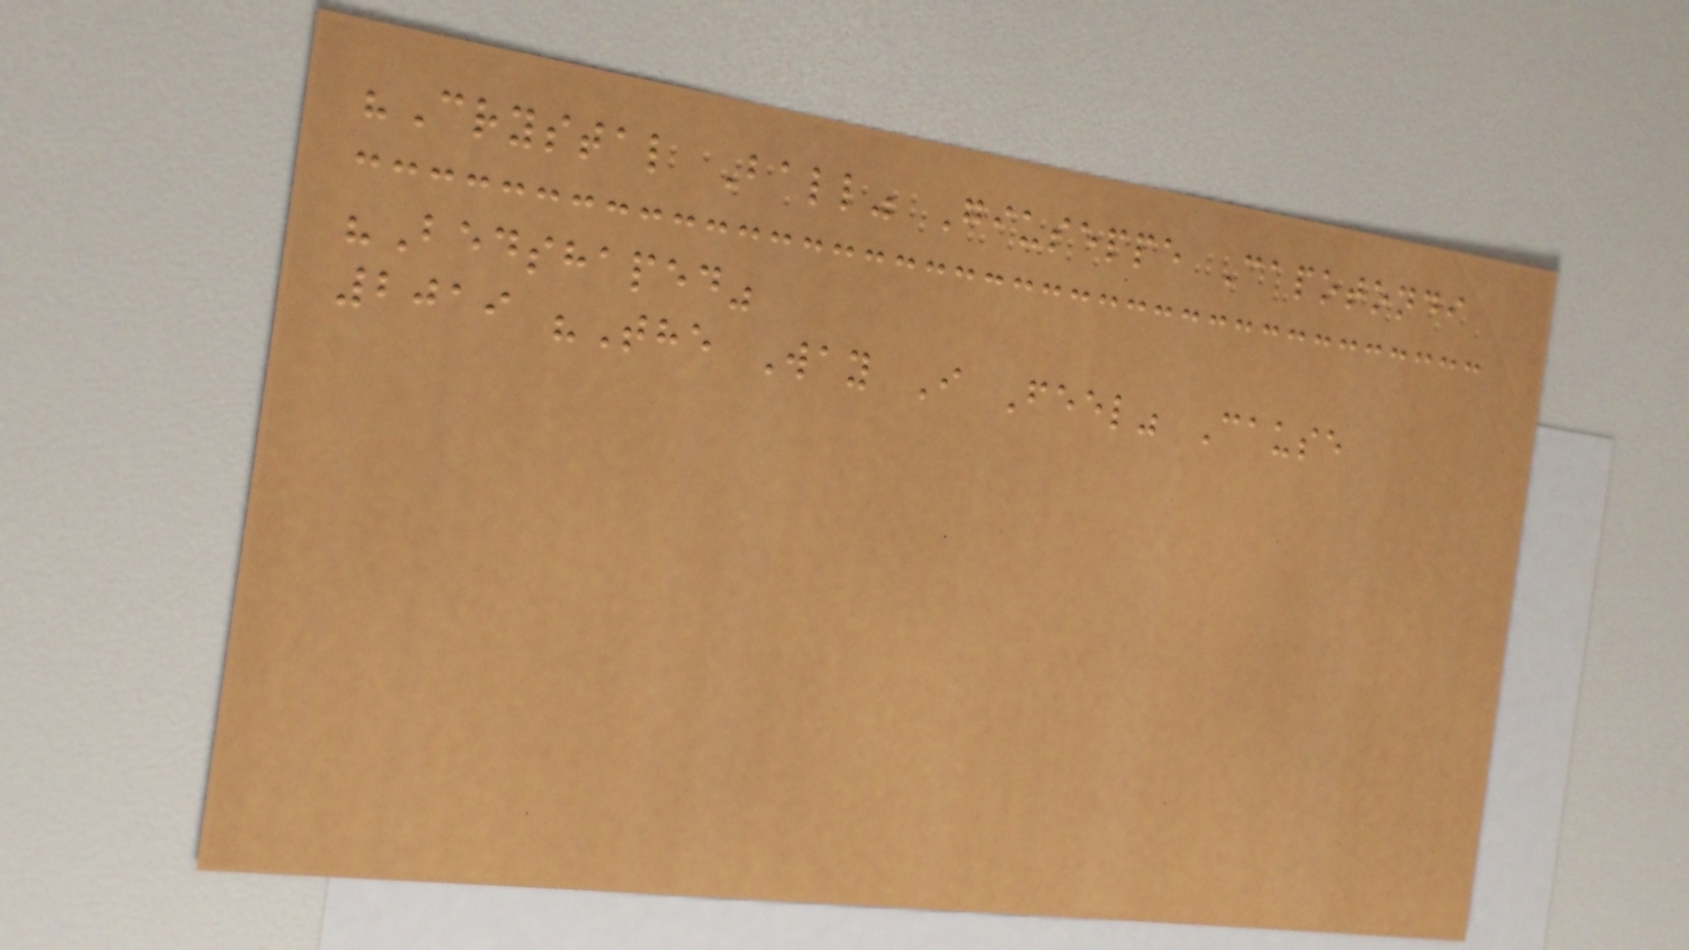"Crystal Ball" Giuseppe Capotondi
"Bedshaped"
2019 "The Way I Feel" Cause
